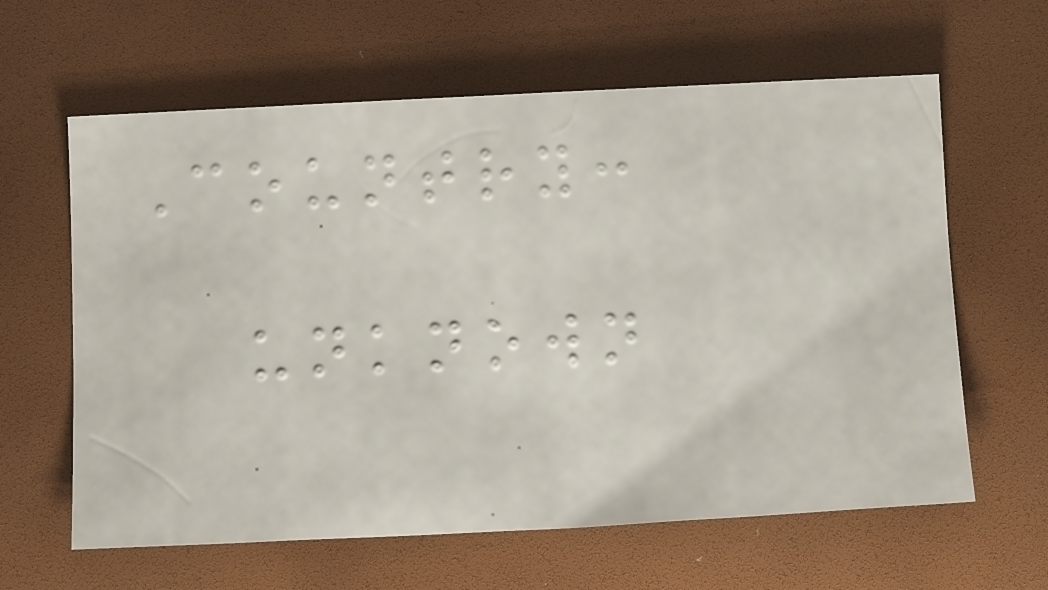Country:
unknown
